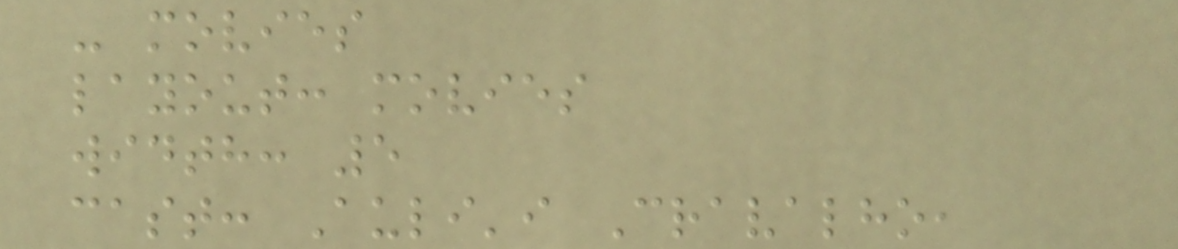- movies
layout: movies
width: 5
cast: Auli'i Cravalho,
